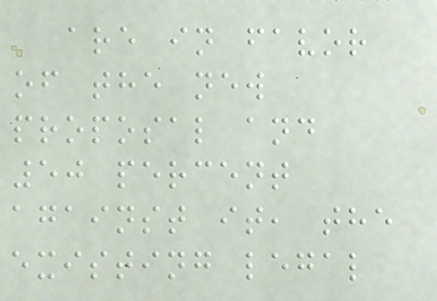are in favor
of the new
proposal and
50 percent
against it, the
existing legal
